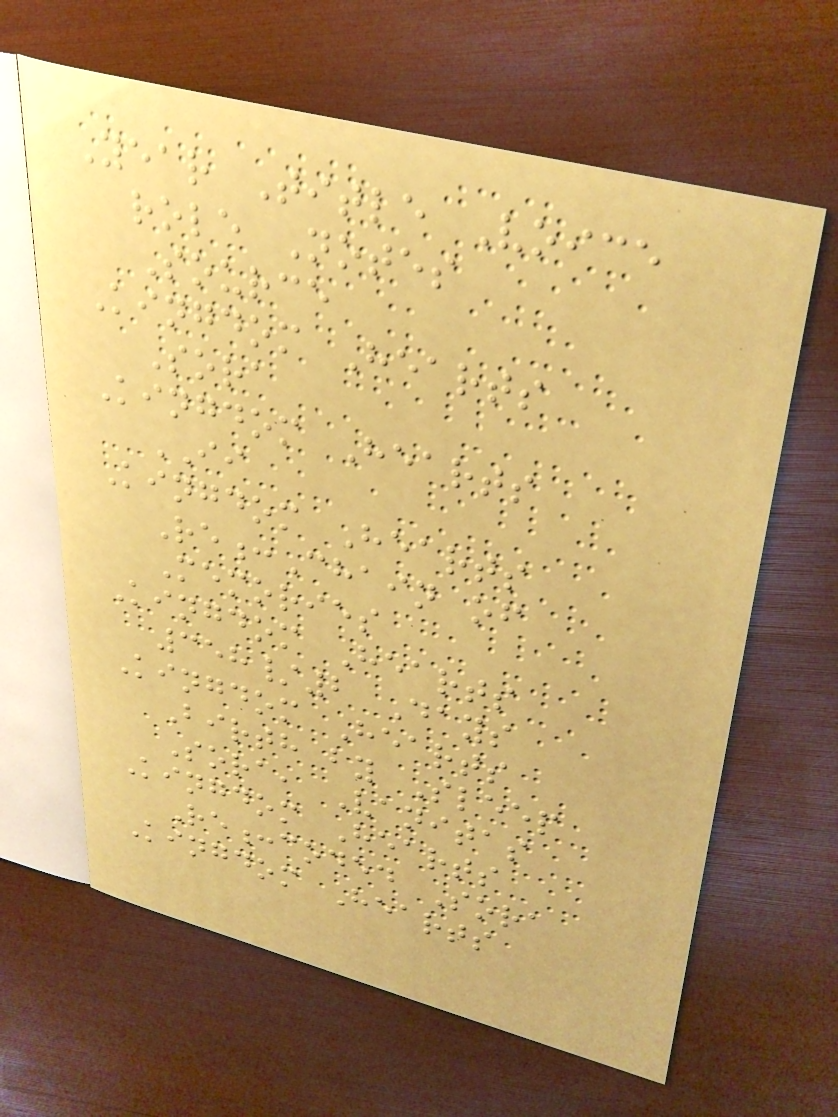Year Title Voice
role Notes
Source
Kingdom Hearts
Sora
Kingdom Hearts
II
Kingdom Hearts
Re:Chain of
Memories
Kingdom Hearts
358/2 Days
Kingdom Hearts
Birth by Sleep
Sora, Vanitas
Kingdom Hearts
Re:coded Sora
Kingdom Hearts
